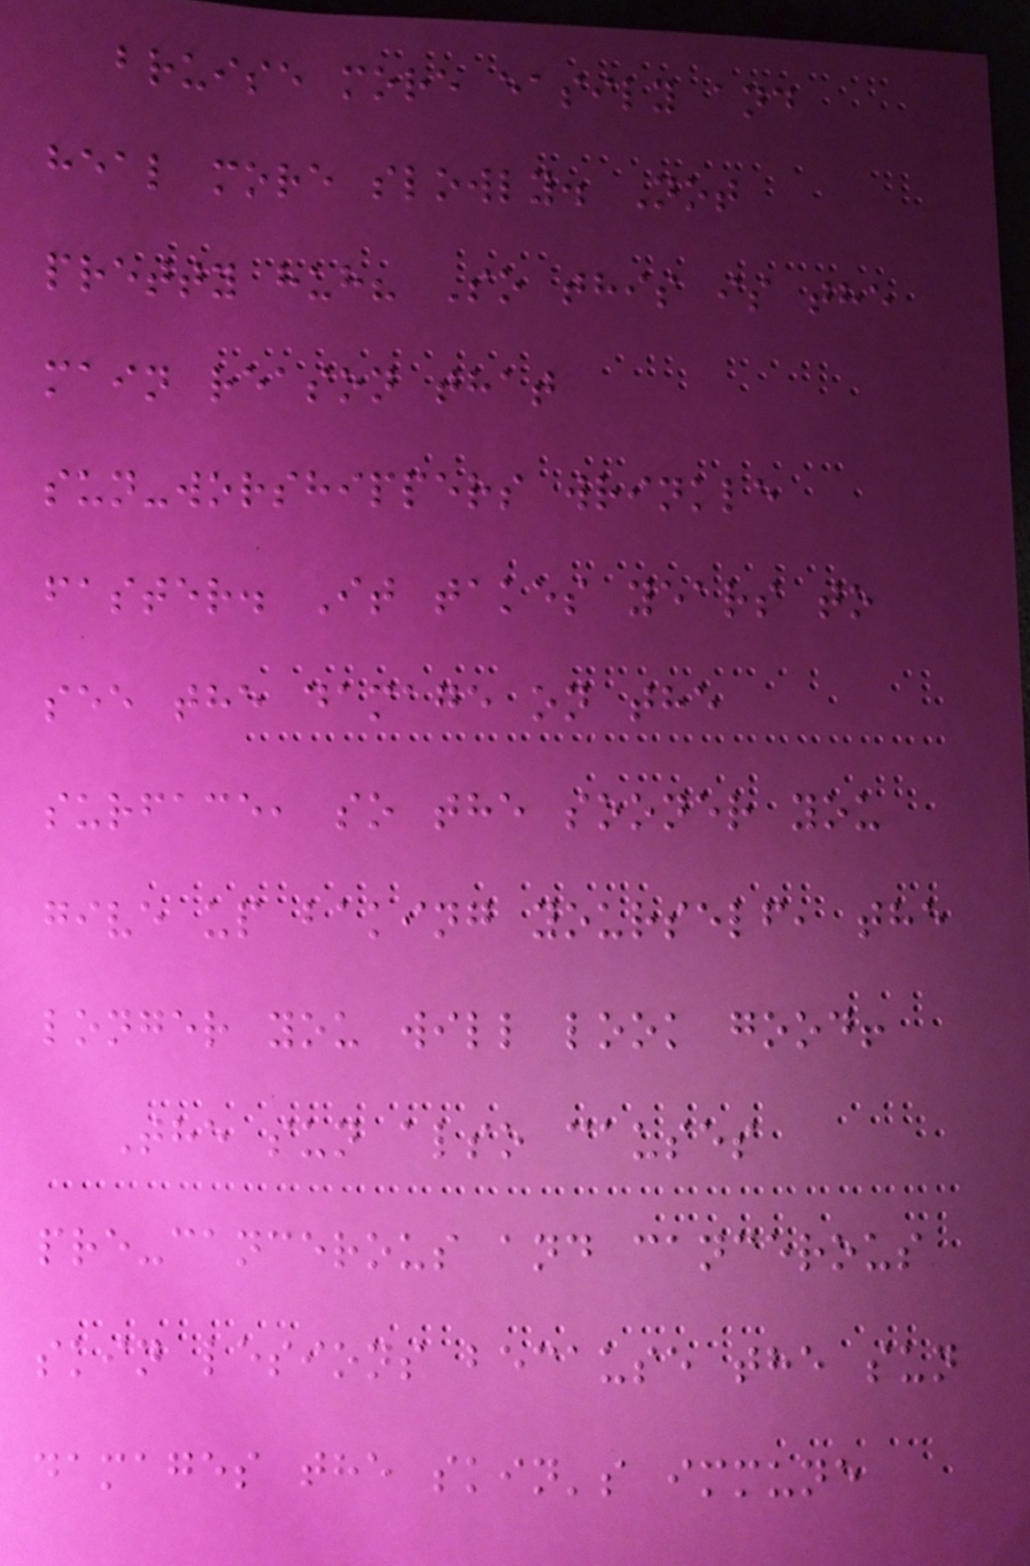bruise more easily and
heal more slowly. Not
pretty huh? So this is the
main reason that
sun-worshippers wrinkle
faster. It takes years to
see the damage on the
surface, so the sooner you
give up baking yourself, the
longer you will look good!
The sun also causes
pre-cancerous and cancerous
skin lesions because the sun
damages the skin's immune
